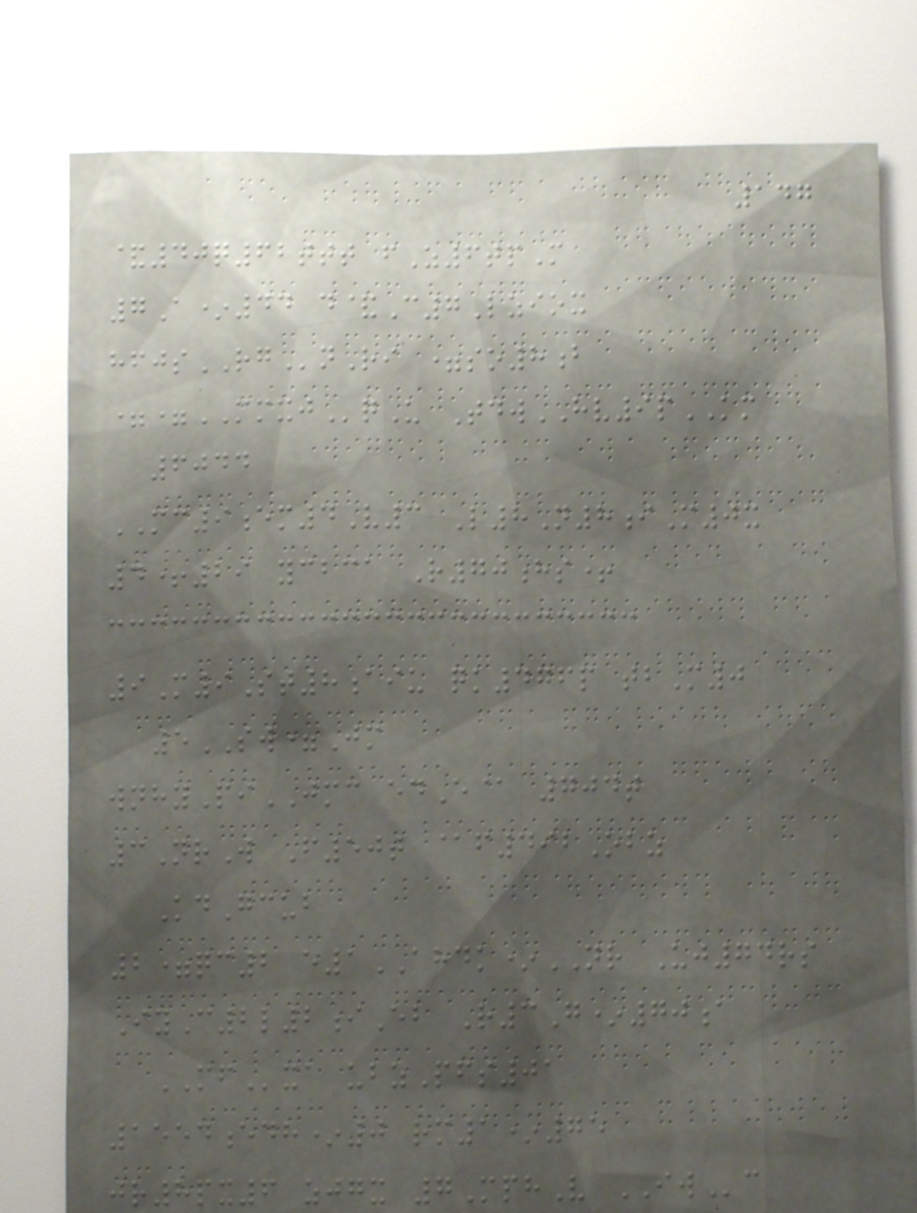147
&40q62ttt fZ6tpM
7A*44 d&C7Lziox
hfjsRGnRi =so8b
==MMXJqU TdwHV9pKM
6044
MC9em4V3 L8N8iM0x
4+29 ycbca R70hs+
9M9St8aiu qk476p tbM0
5SW=Jm
wnhyPiJMC edE@ 704t
3NrW F50t @f492Obz
KdGcub
2=qc2 e1AHDK*NR Uj74rs
IyC2l2iEb R3G*70a
MFxa ubzPfs01
1554edh*0 rm1*75
jr8px6 zjgx 7MphV IWc
